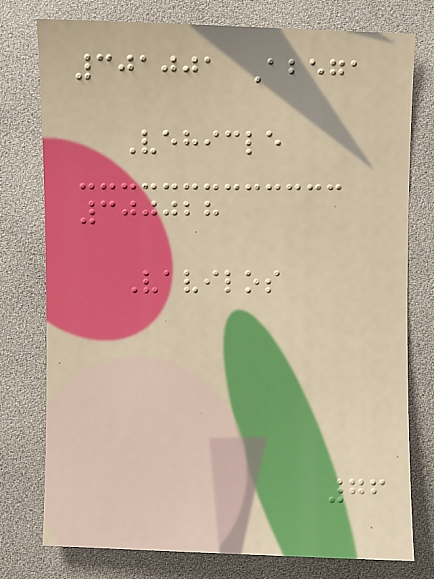301001 Abega
Vehicle
300028
Vavilos
76
